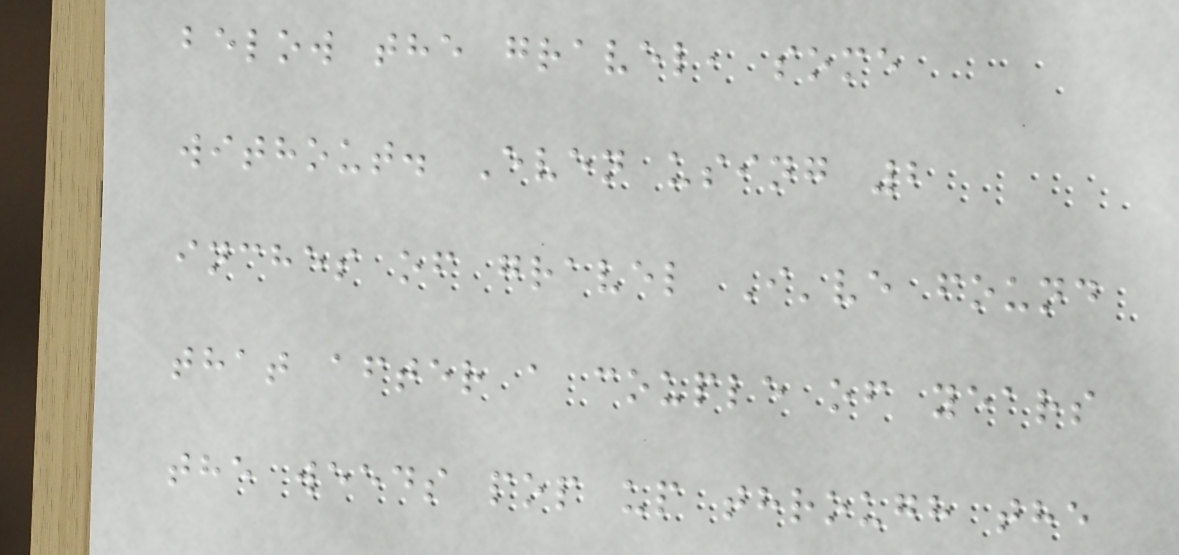below the gravel, some
without. Even using 2
inches of gravel I've found
that after a couple of years
the weeds pop up through the
